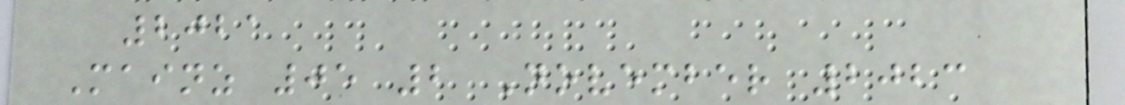2021
Mainz 05 2 November 2023
